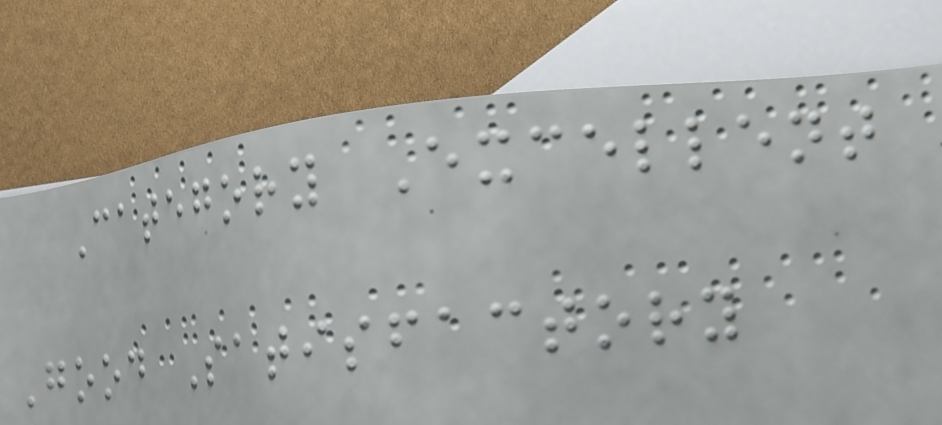Category Excellent
Good Satisfactory
